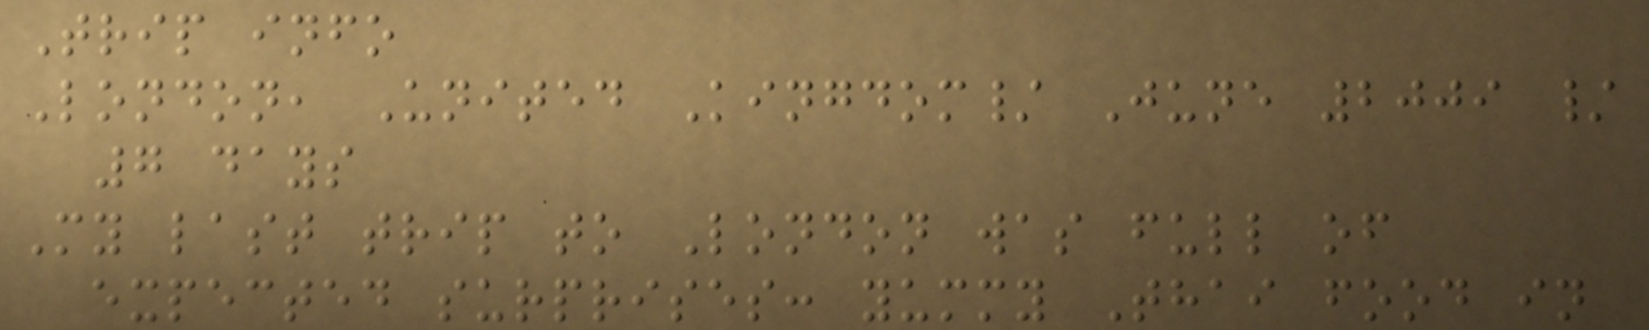Trip info
London, United Kingdom/ June 2009 /
7 days
My last trip to London was full of
expected surprises: yummy Thai food in
